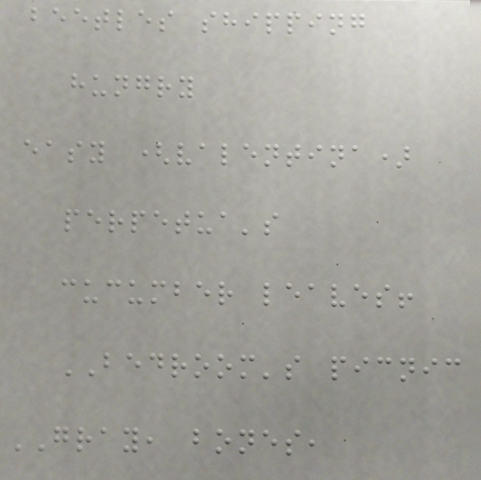beetles shipping
hungry
easy (valentina)
perpetua's
cucumber leaves!
BEDROOM's picnic
GRAY, bones,
